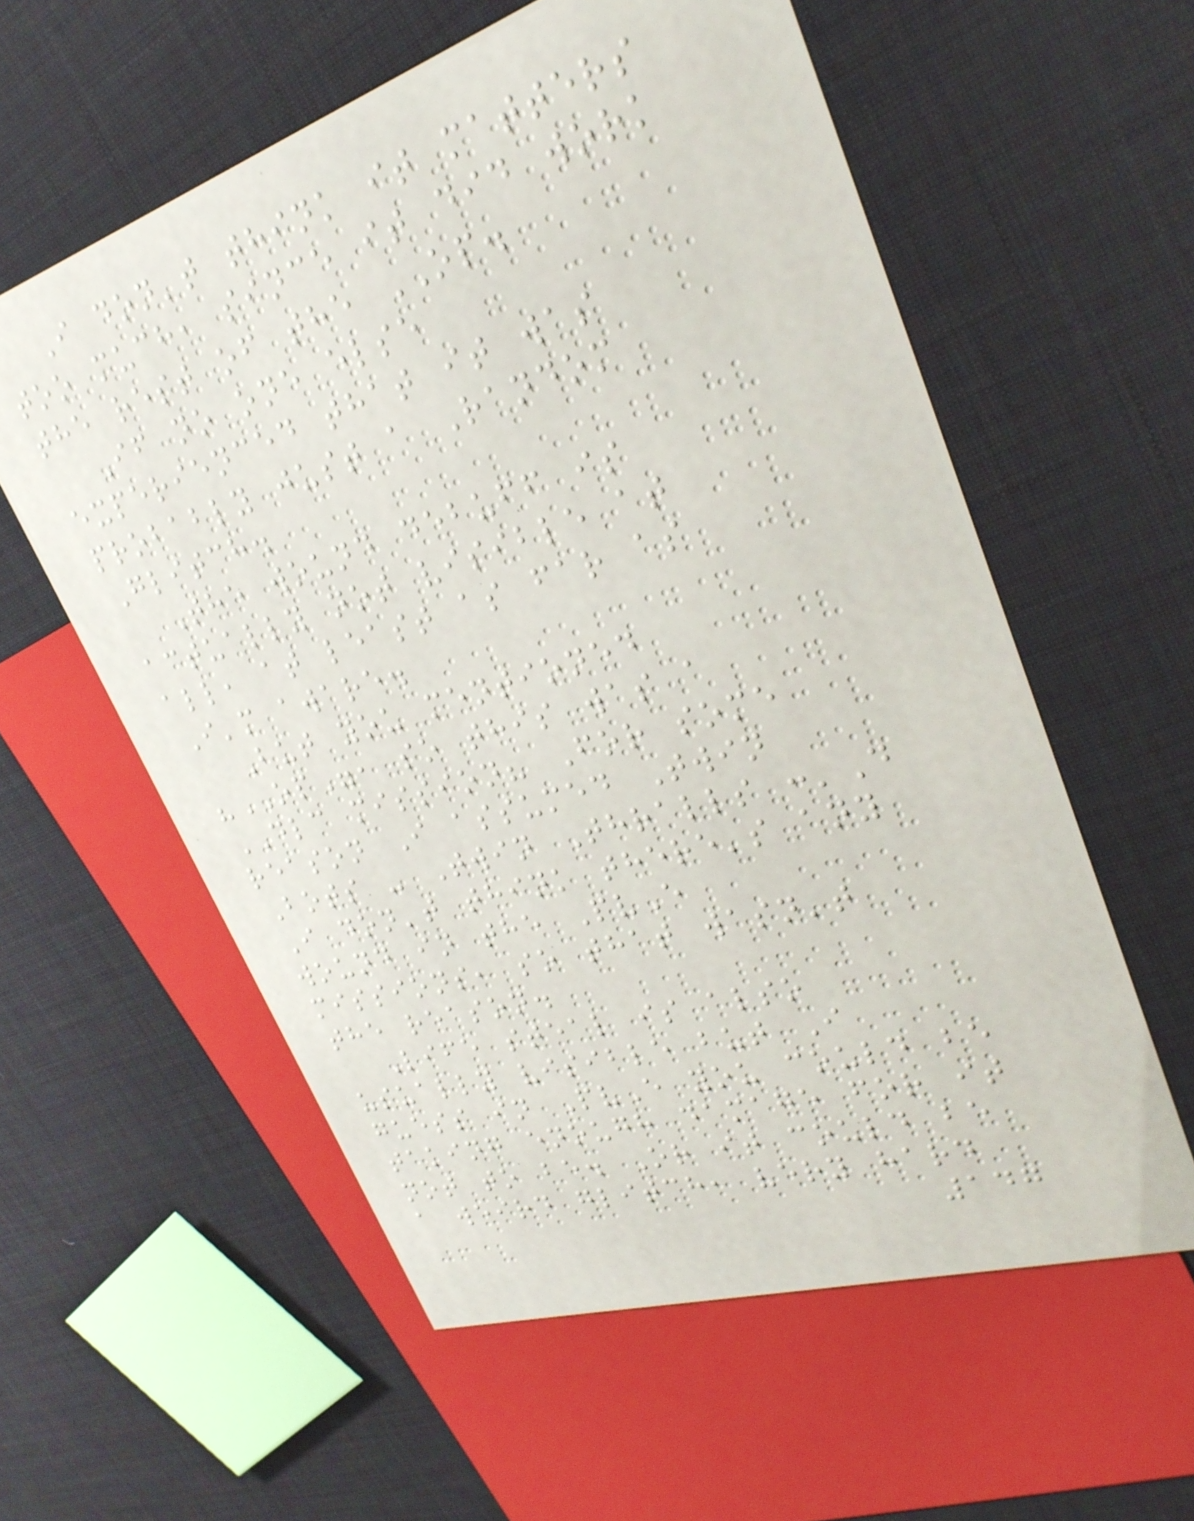I don't think it matters
too much, since it did work
the rest of the OP.
If no one else
experienced that it was
probably just a Random
Glitch.
The wound debuff is
actually not visible at
all, at least as far as
I'm aware.
But you mentioned
"OP", so this was a
DLC mission? For some
reason I assumed Twin
Bots - Twin Thralls :'D
I don't think there's any
wound in the PvE
missions, so that wasn't
the reason.
Life steal is also
usually visible but I
guess in PvE you could be
taking enough damage for it
not to be. Or it could be
a weird glitch, very hard
147
